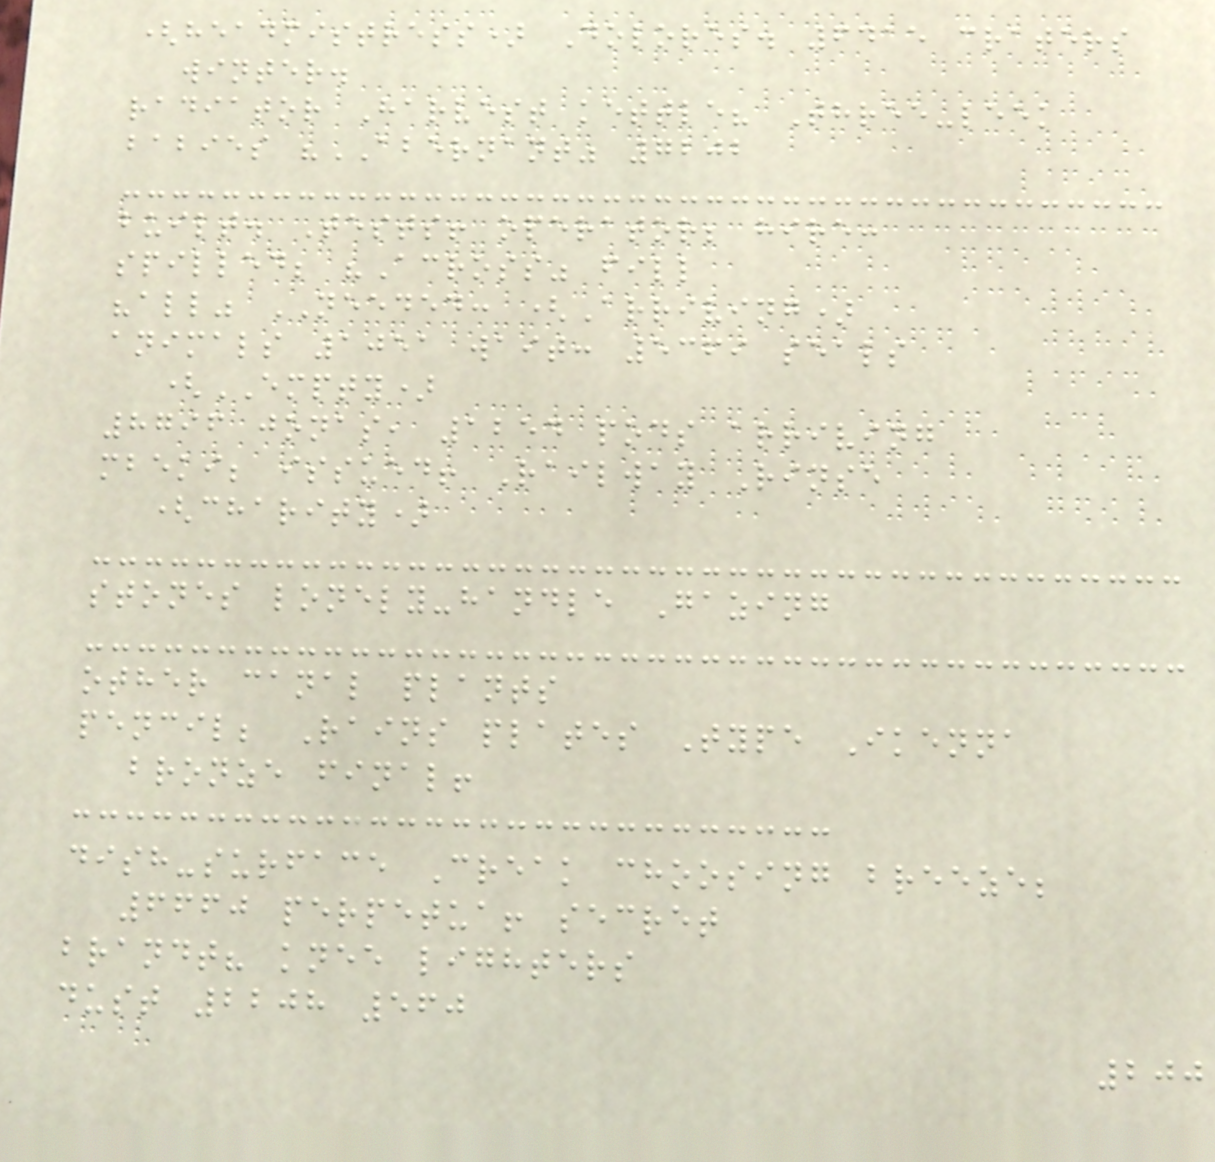(headmistress) Dolores. 6415 craters
winter.
radiator Harvest kettle? Three-leek
babies "ABERNANT" 7202
built. Tests! operator; hire:
spilled; "Across" fill
"all" NEEDED: (Arriving)
animals 1051 wait: 5369 seals
(EMPTY)
8796 jonas, 1254 pods arriving
mbeki; issued! Railway Rinse
(charity)
stones lonely-handle Gazing
other canal plants
pencil; Rains plates Type Ikenna
bronze final!
dish-surface Creak choosing breeze;
6660 perpetua! secret
brandt? knee lighters
dust 2208 560
200
